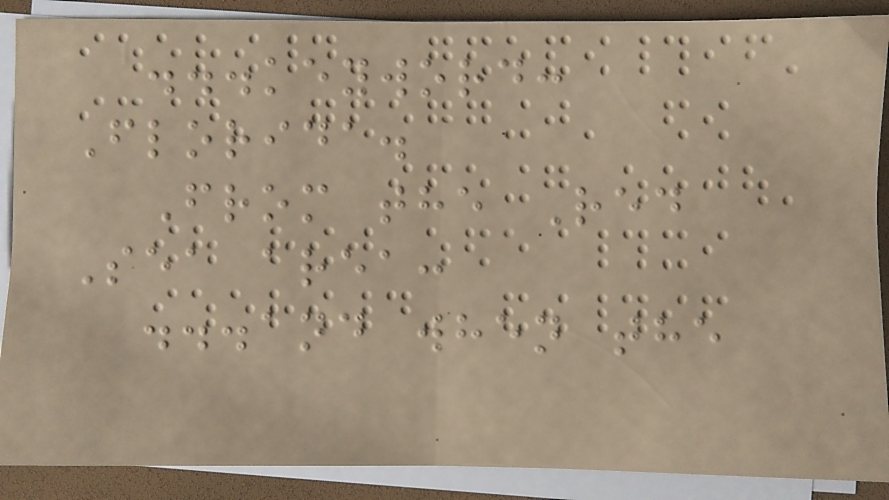...keyword:
Florida.
From the Red
Sea area:
...and when the
